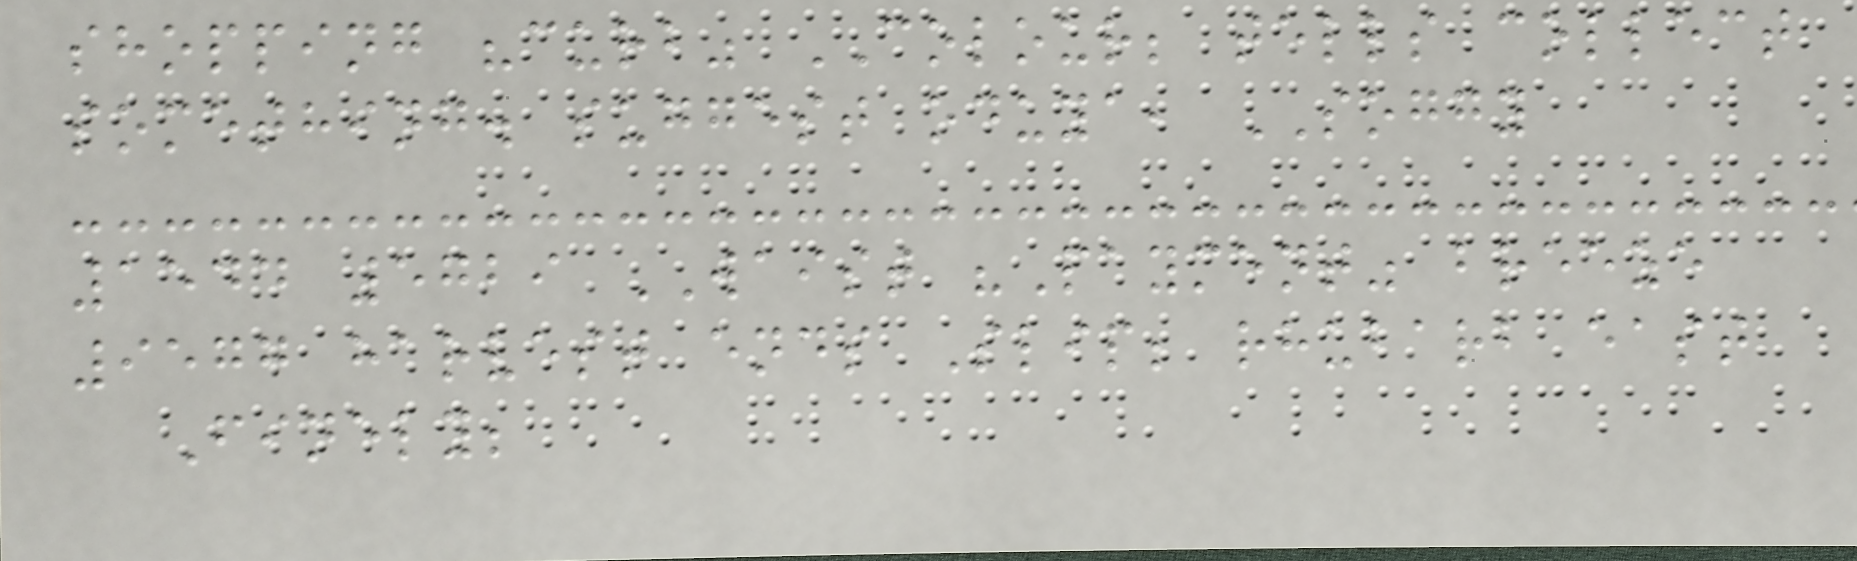shopping "curb" COLOUR; tells collect
something. suggest oduya, SOGGY
1544 5729 WAIST "Payment" breeze
9577 harvest ends Slip; rhubarb east
Finely;
